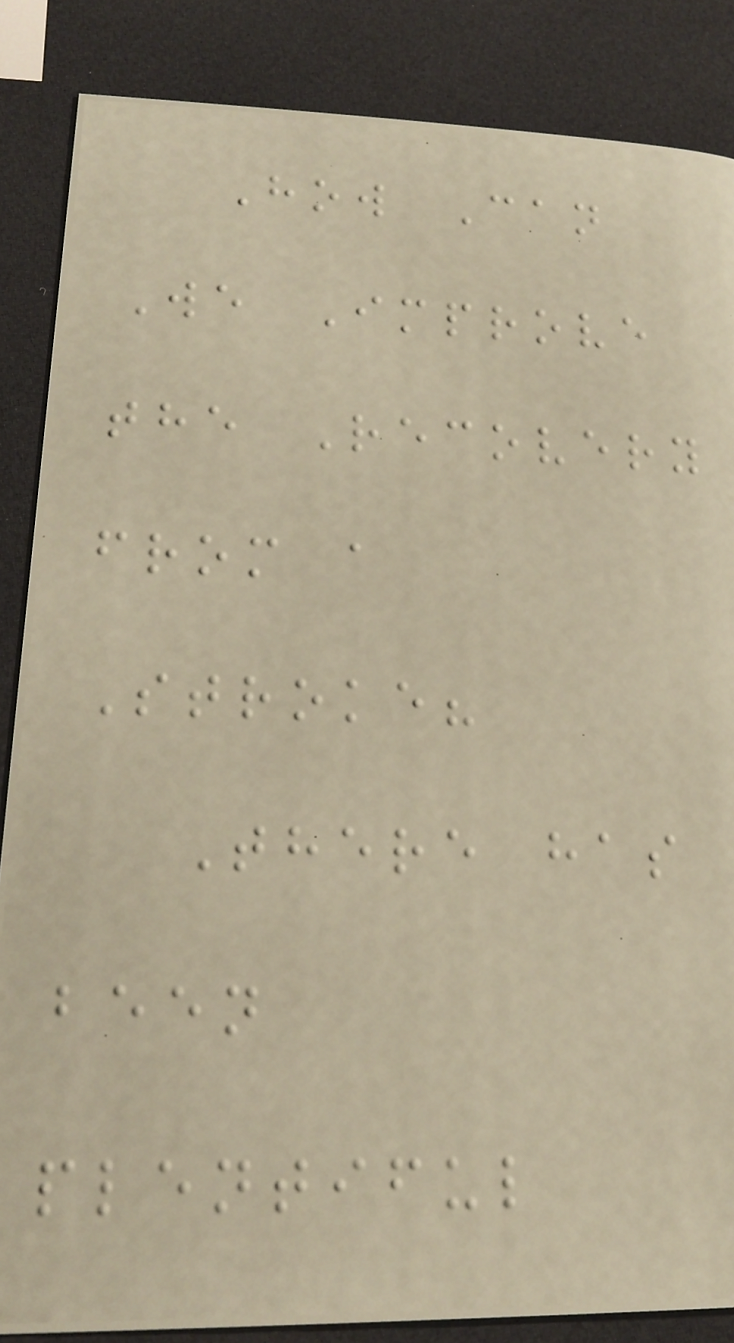How Can
We Improve
the Recovery
from a
Stroke?
There has
been
plentiful
